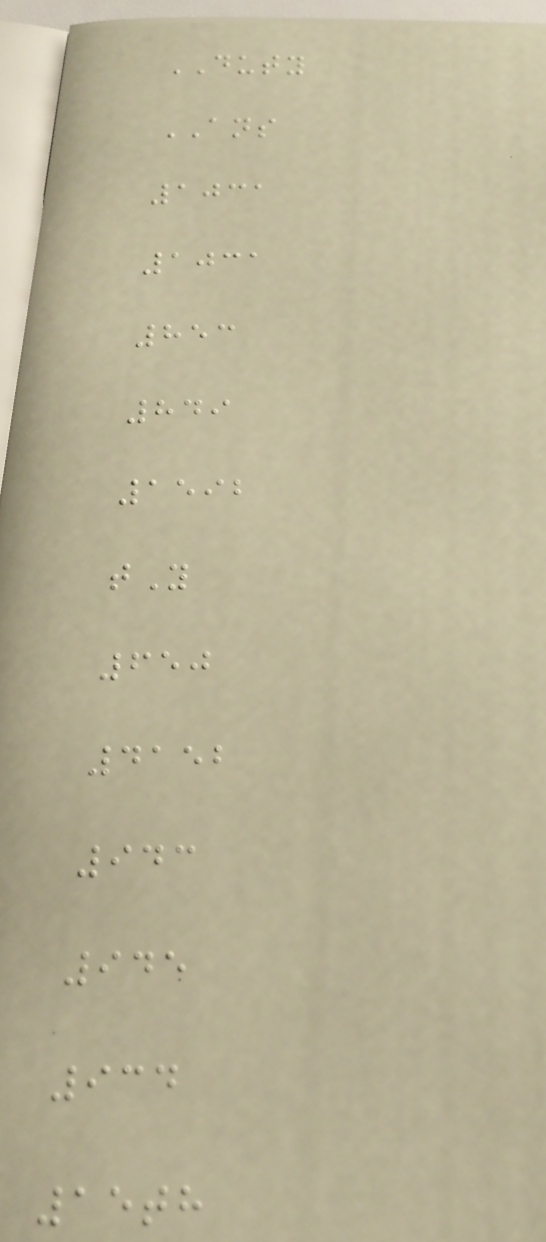DUTY
ANS
1031
1031
853
849
1592
tY
650
4152
943
945
934
15th
